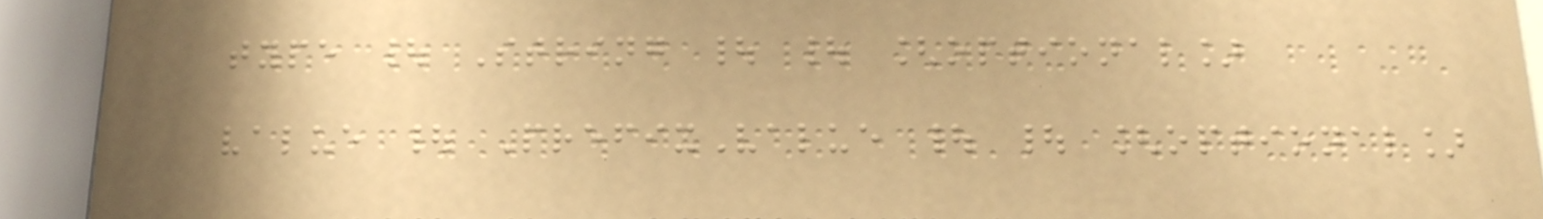type | String | | [optional]
value | PrefixValue | | [optional]
